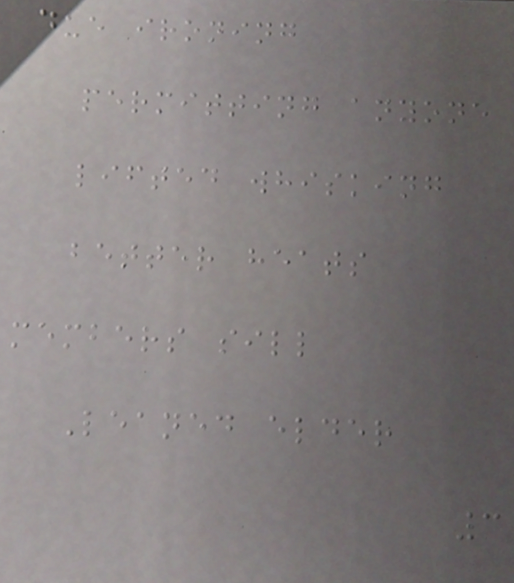due ironing
permitting anyone
lifted whisking
better heats
members sill
Leaned elder
3
